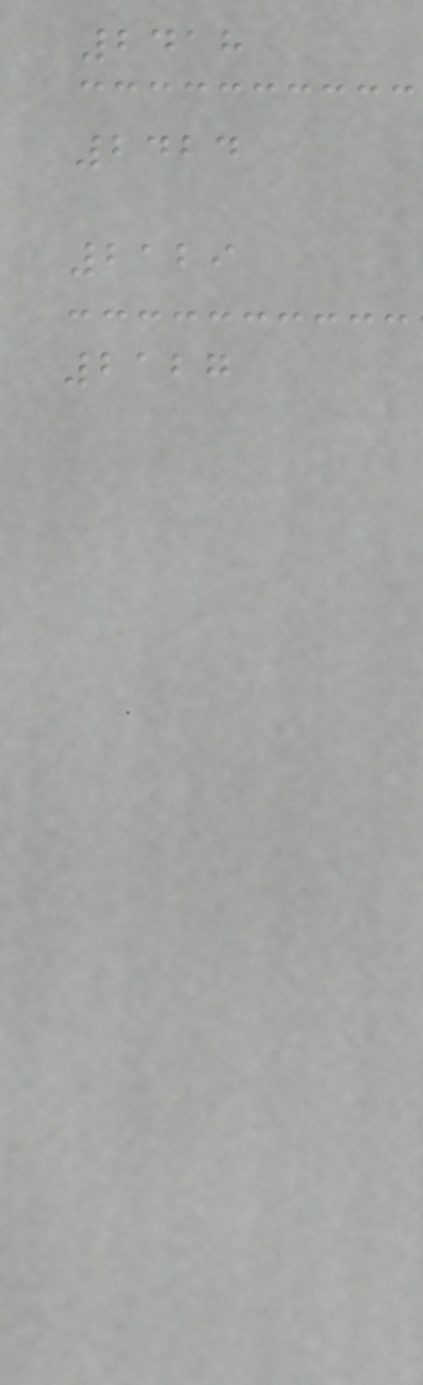2418
2424
2129
2127
